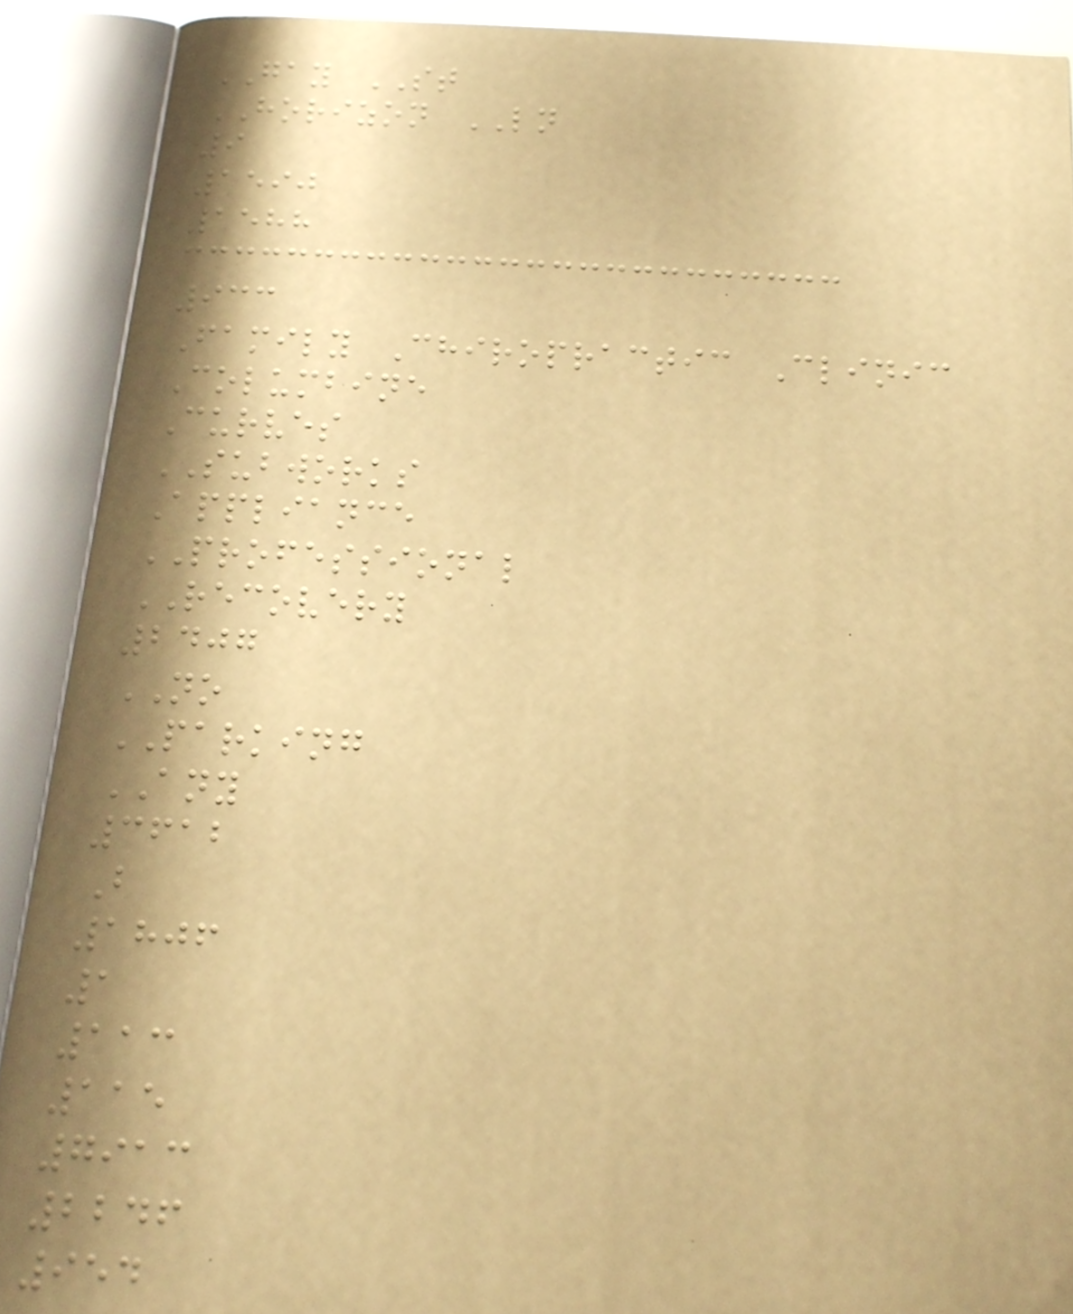GAY ST
HORIZON LN
9
1590
1588
933
Family Chiropractic Clinic
Columbine
Curves
SUBWORKS
Appliance
PROFESSIONAL
RECOVERY
2407
NO
PARKING
ANY
3612
B
1806
1
113
115
7913
2246
954
